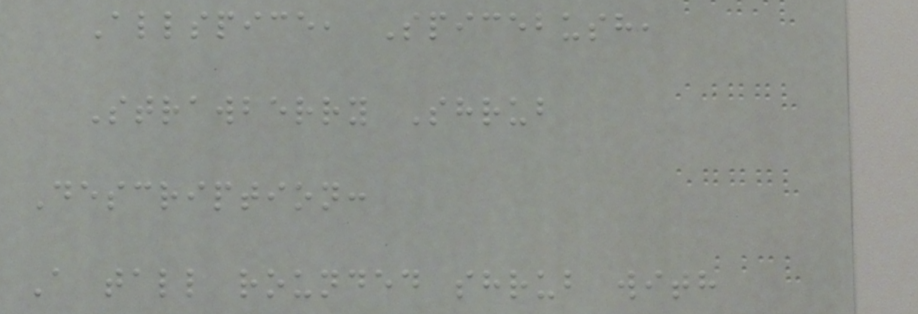Allspice, Spicebush,
Strawberry Shrub
Description:
A tall rounded shrub with
